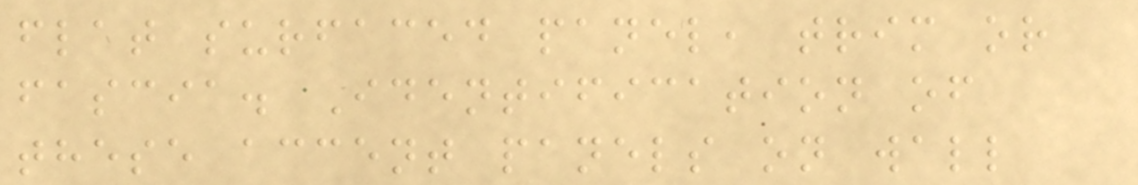flat surfaced panel, trim or
fascia. Identification of
these accent panels on wall
